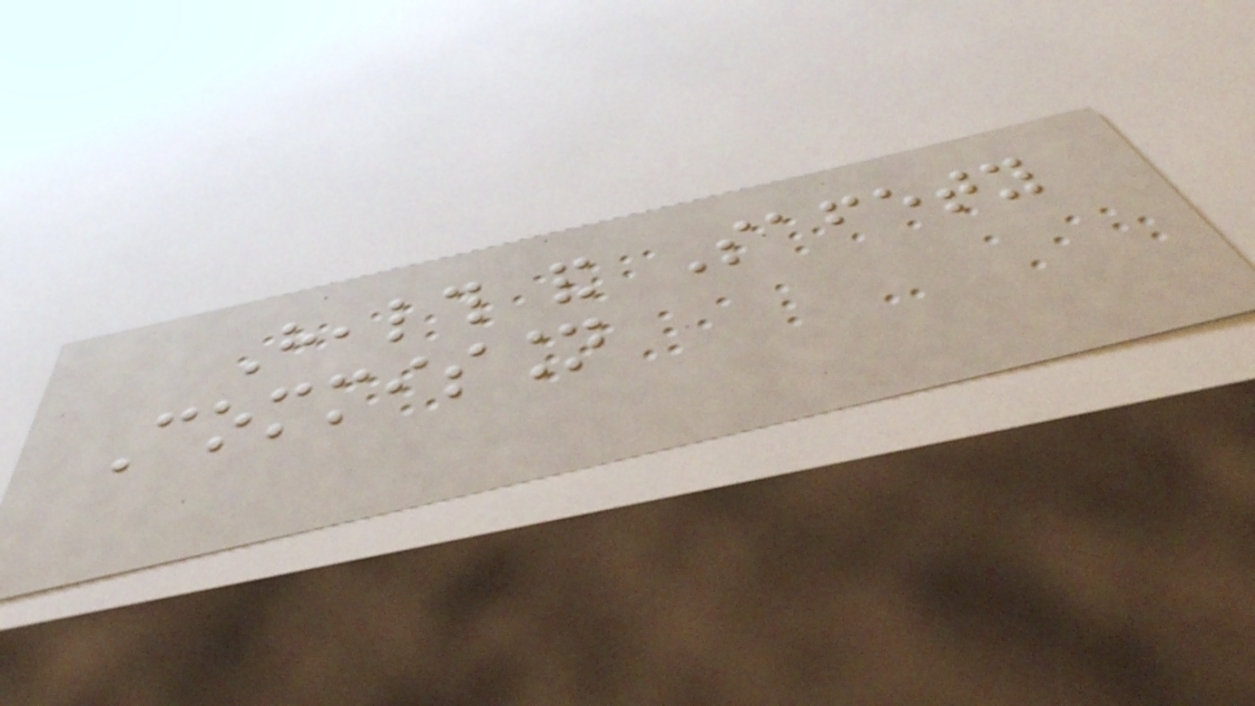Health and Safety
Commission
